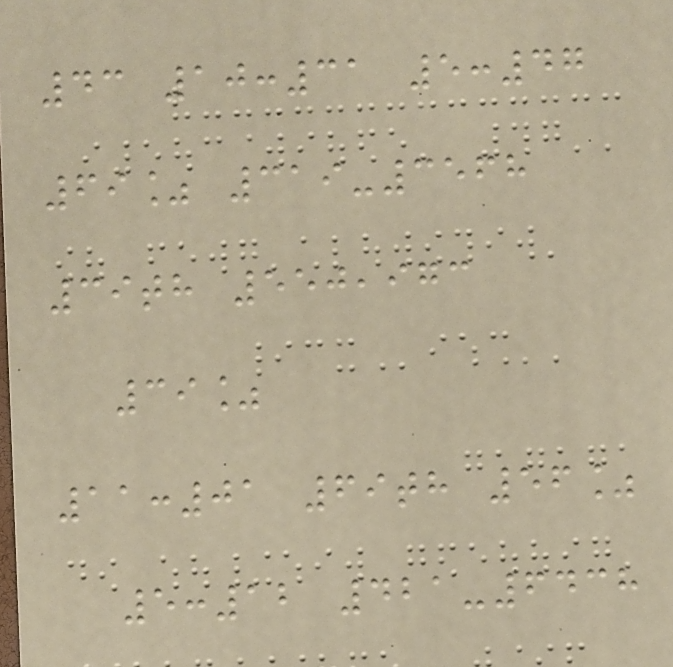43 10:31 5:47
69% 319-3568
39th 550,973
39%
11:01 69th 56%
5:12 421-6438
